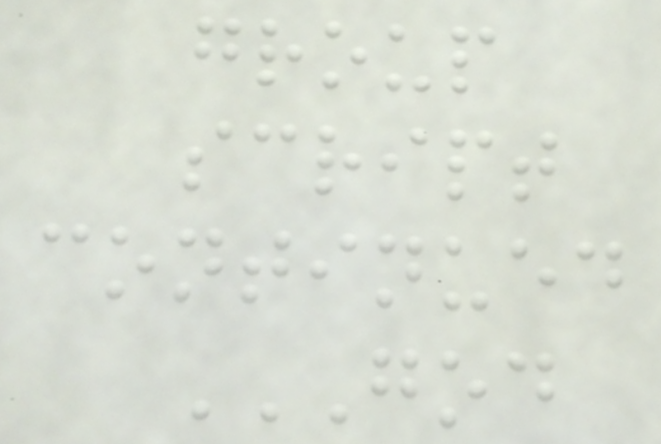group
script
continued
GOD
